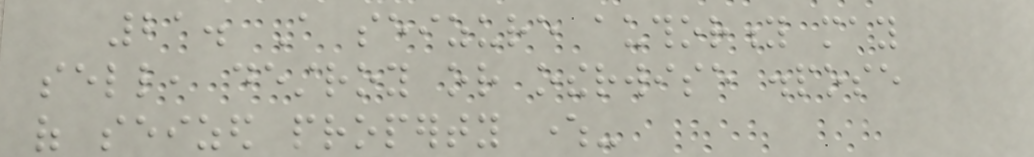21. A seizure authority may
sell, destroy or otherwise dispose
of seized property where-
